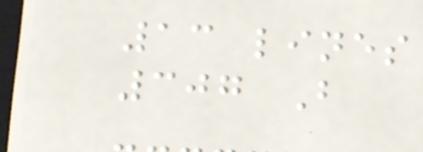13 lines
307 B
